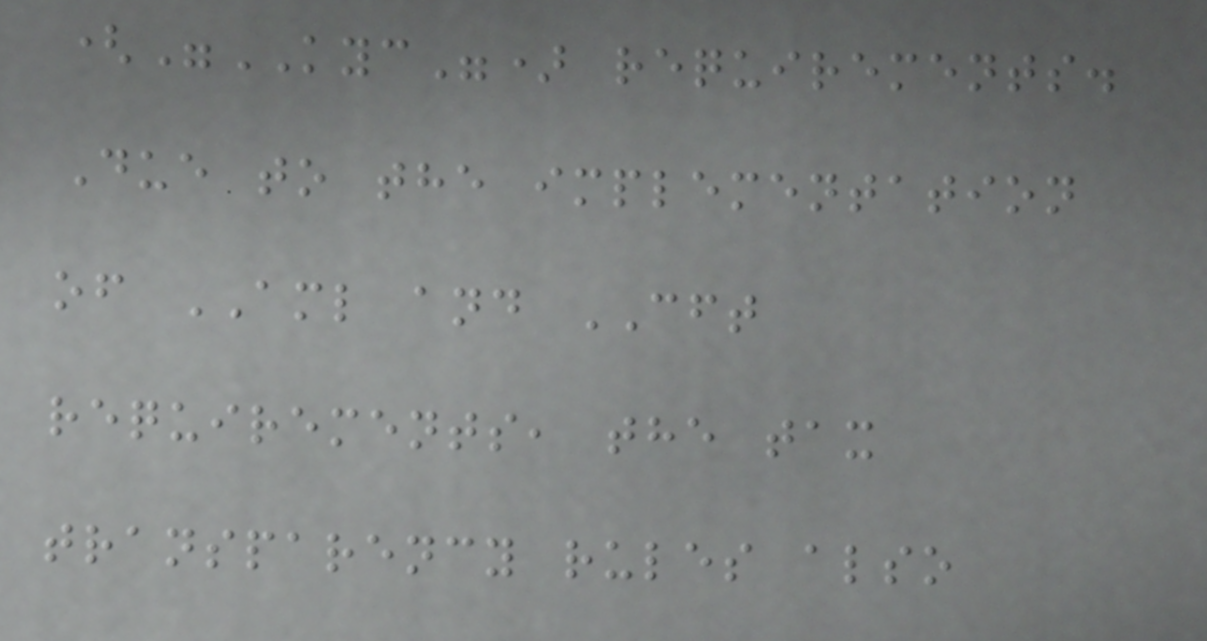("KYC") requirements.
Due to the implementation
of AML and CFT
requirements, the tax
transparency rules also
